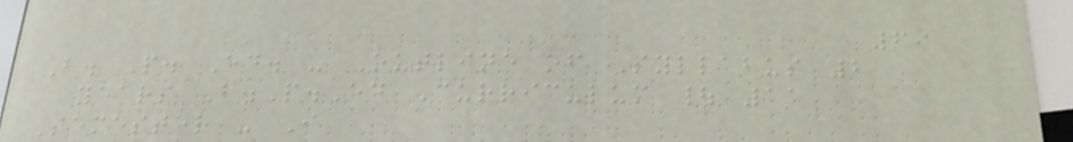69
B. P. Ed. - Outline of Syllabus 2
years B.P.Ed Curriculum | 11
Semester - I
